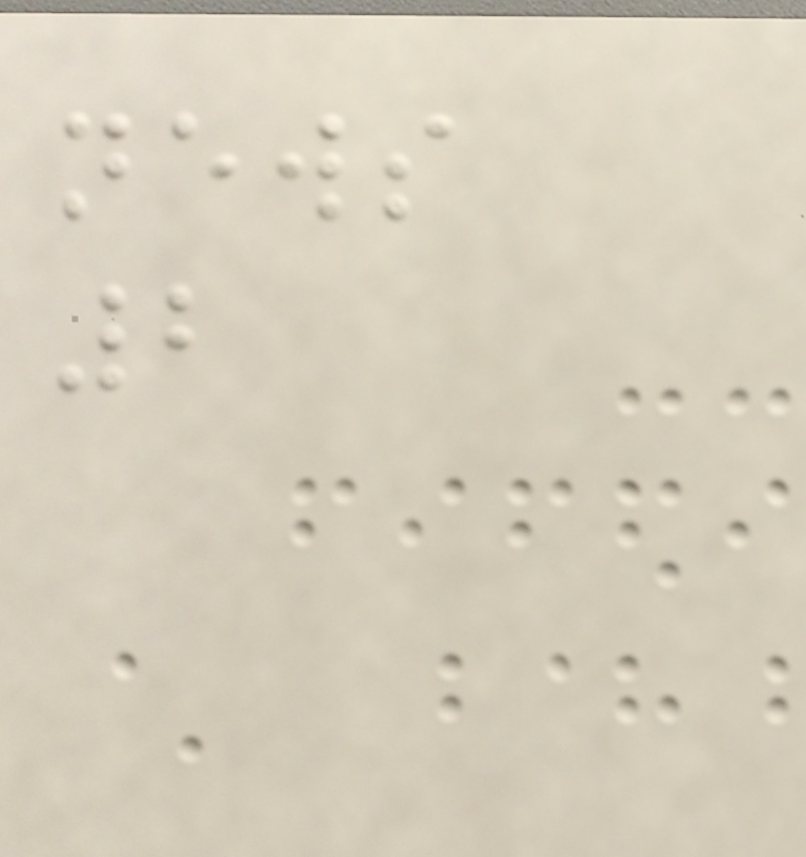news
2
